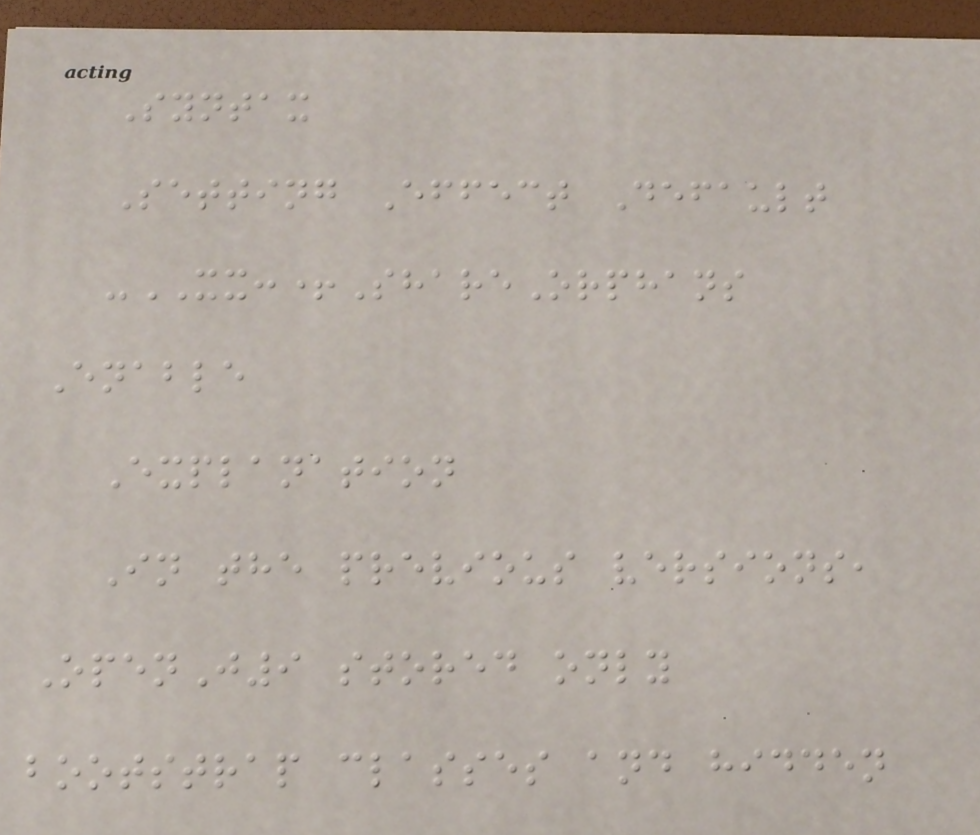Syntax
Setting Effect Default
-XX:+ShareOrphans
Enable
Explanation
In the previous versions,
OpenJ9 stored only
bootstrap classes and hidden
